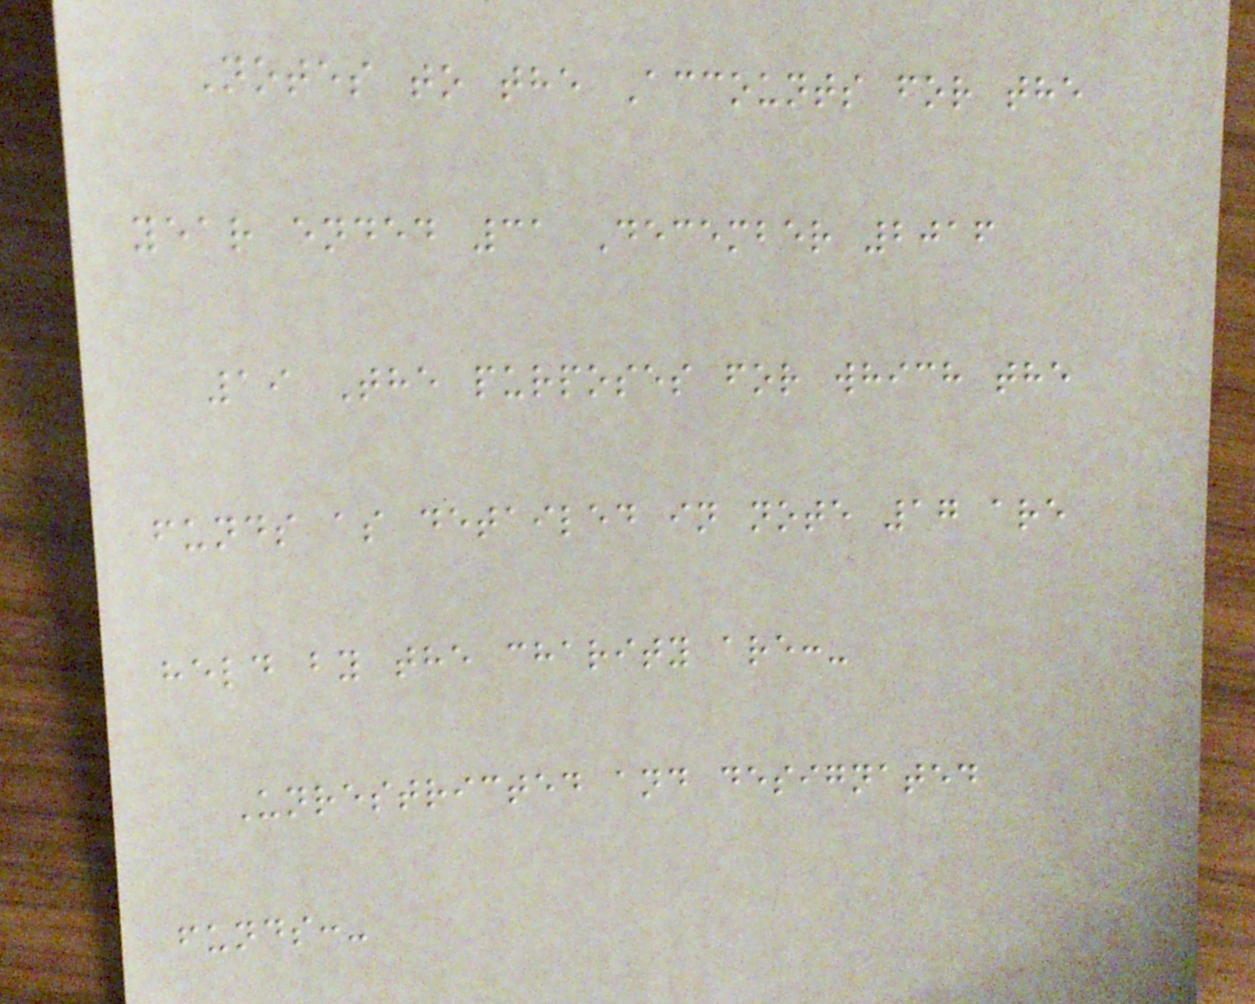Notes to the Accounts for the
year ended 31 December 2016
19 The purposes for which the
funds as detailed in note 17 are
held by the charity are:-
Unrestricted and designated
funds:-
